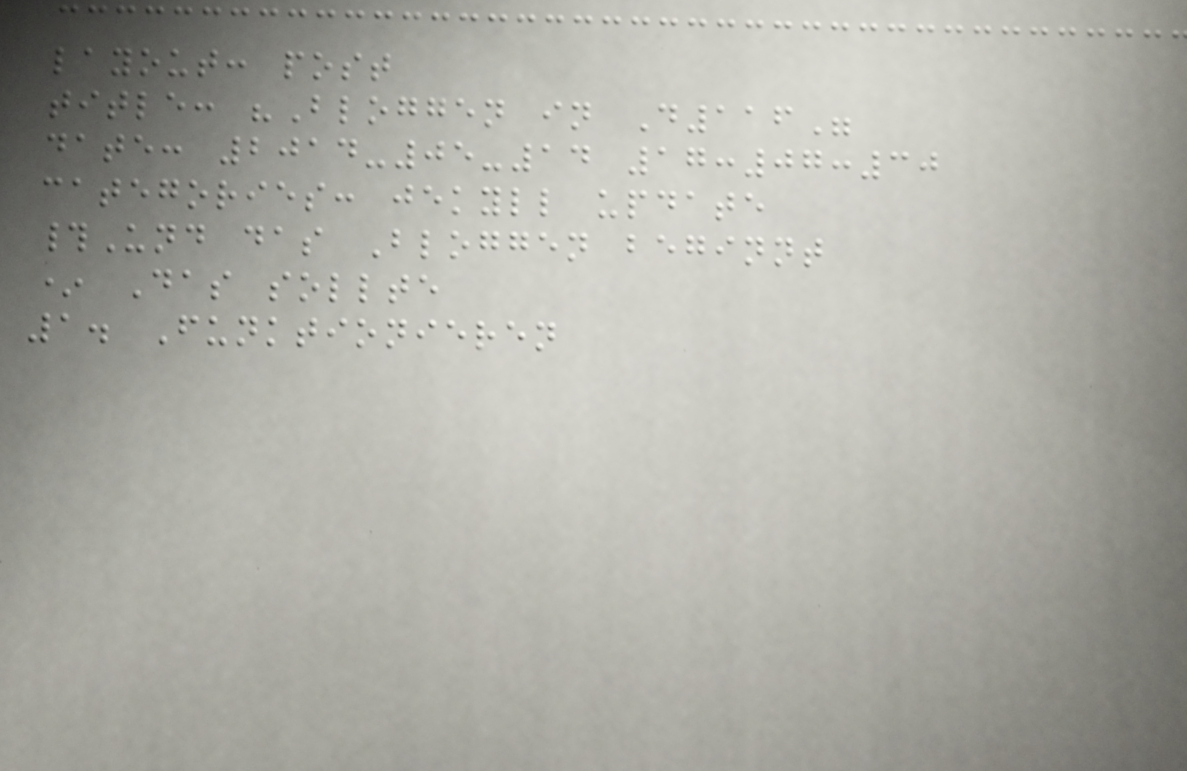layout: post
title: "Bloggen in D116"
date: 2014-05-14 17:07:30
categories: jekyll update
#Und das Bloggen beginnt
* Das sollte
1. Funktionieren
